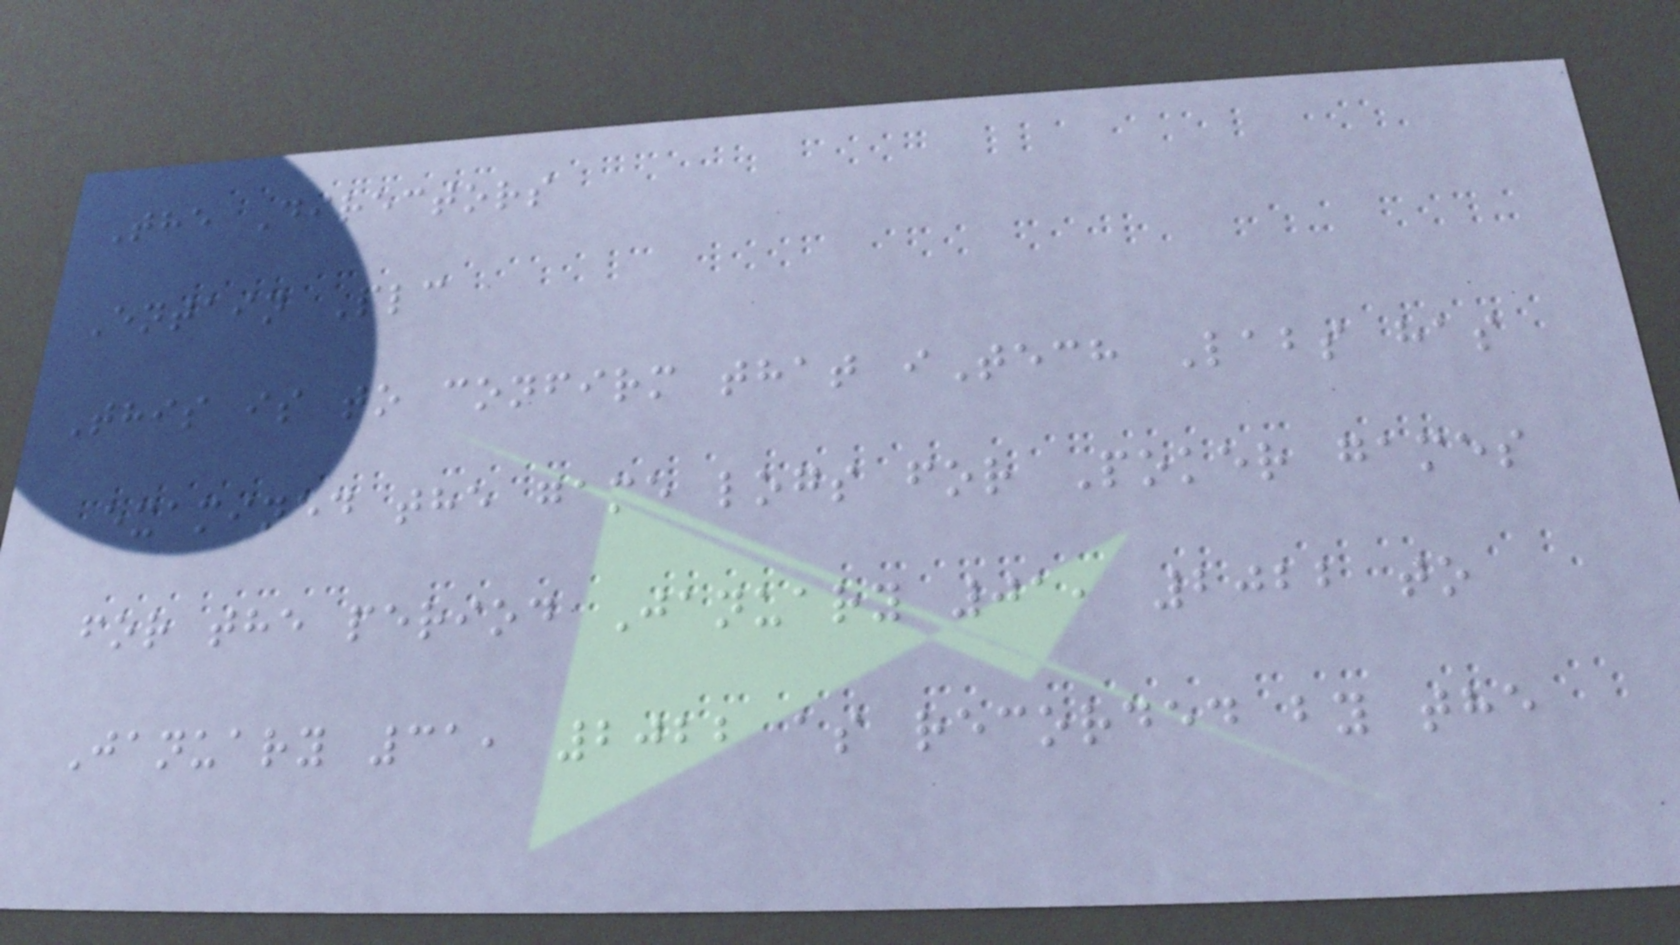The Directors
Entain Plc
This is to confirm that iTech Labs has
examined the game logs for Poker games
for the period January 01, 2022 to
January 31, 2022 as recorded by the
